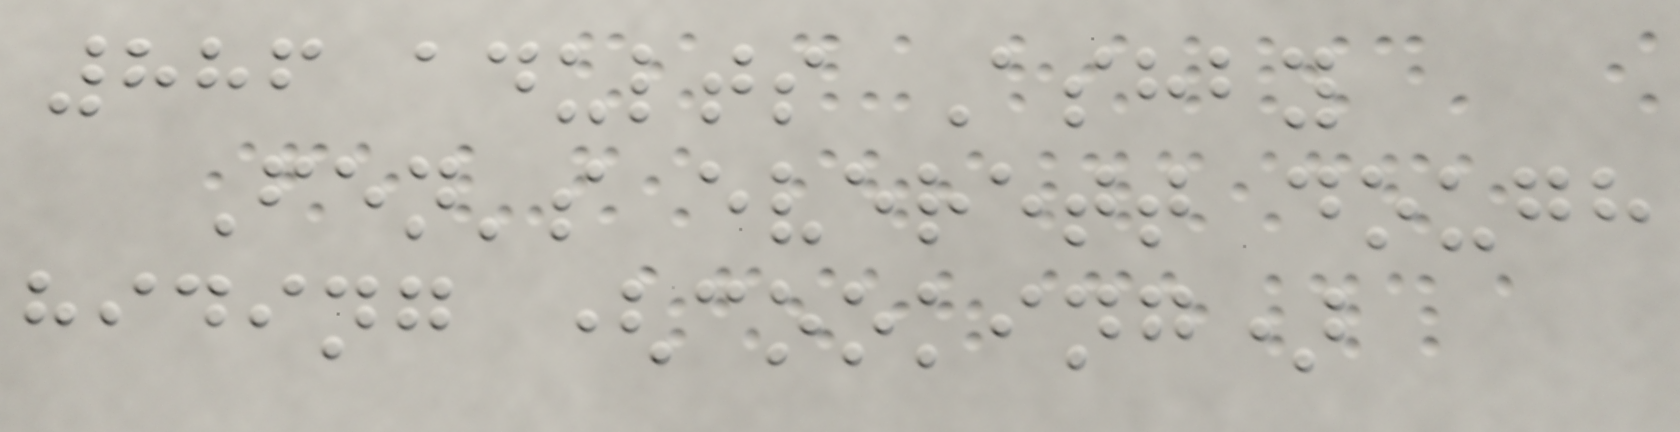886 adults Ashby
Fen's everett dough
hiding (cooking)
